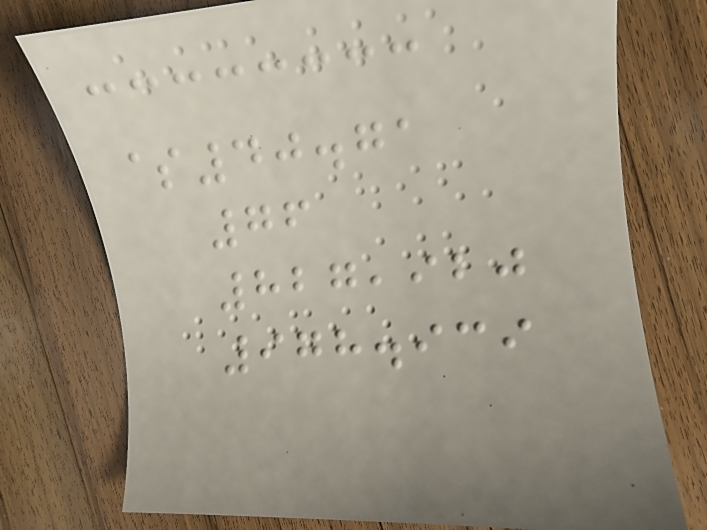$40.71
76
827,920
978.939
